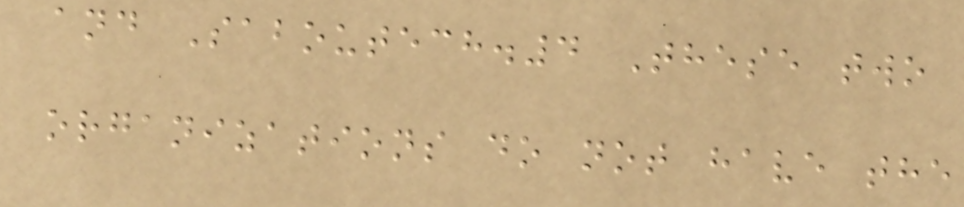and Saboutech.4 These two
organizations do not have the
